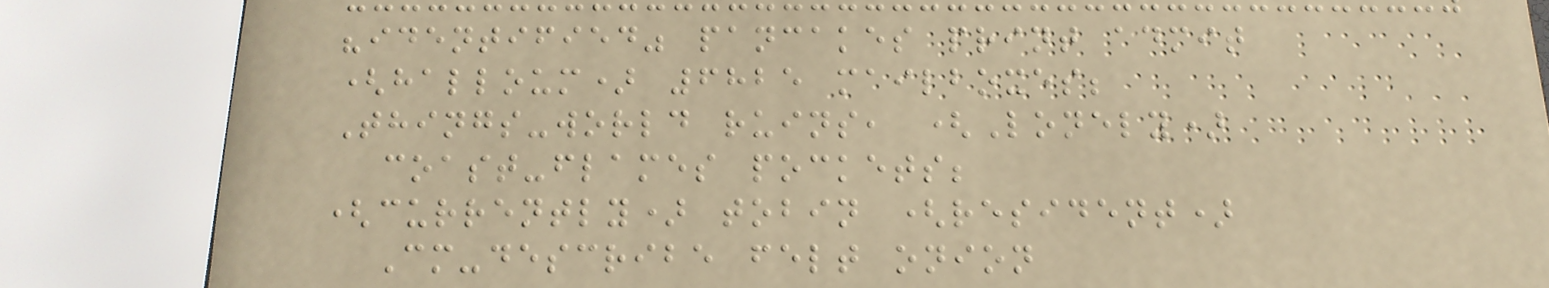"identified" pancakes print admit
(halloum) 6825 mailboxes;
Things-world ruins, (Lonely)
coast-flames pockets;
(currently) tobin (resident)
Cm-describe felt onion
